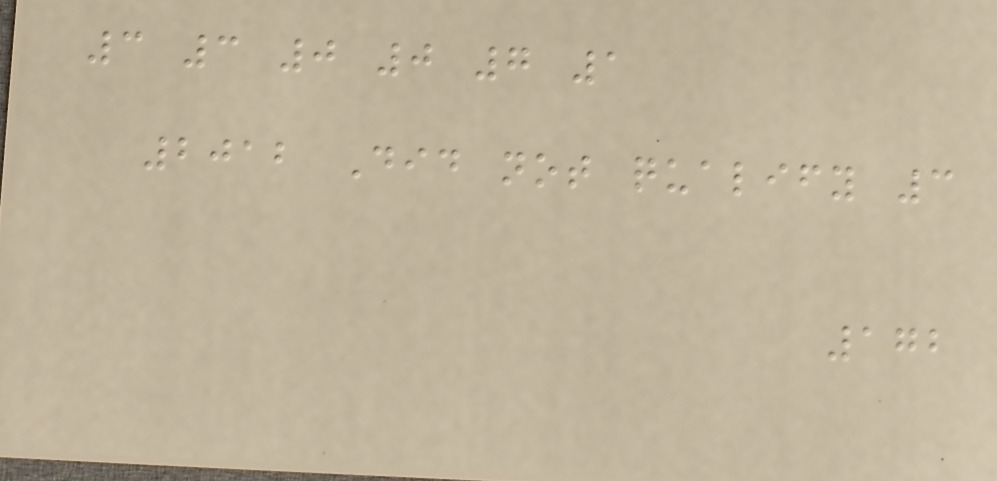3 3 0 0 7 1
2012 Did not qualify 3
172
